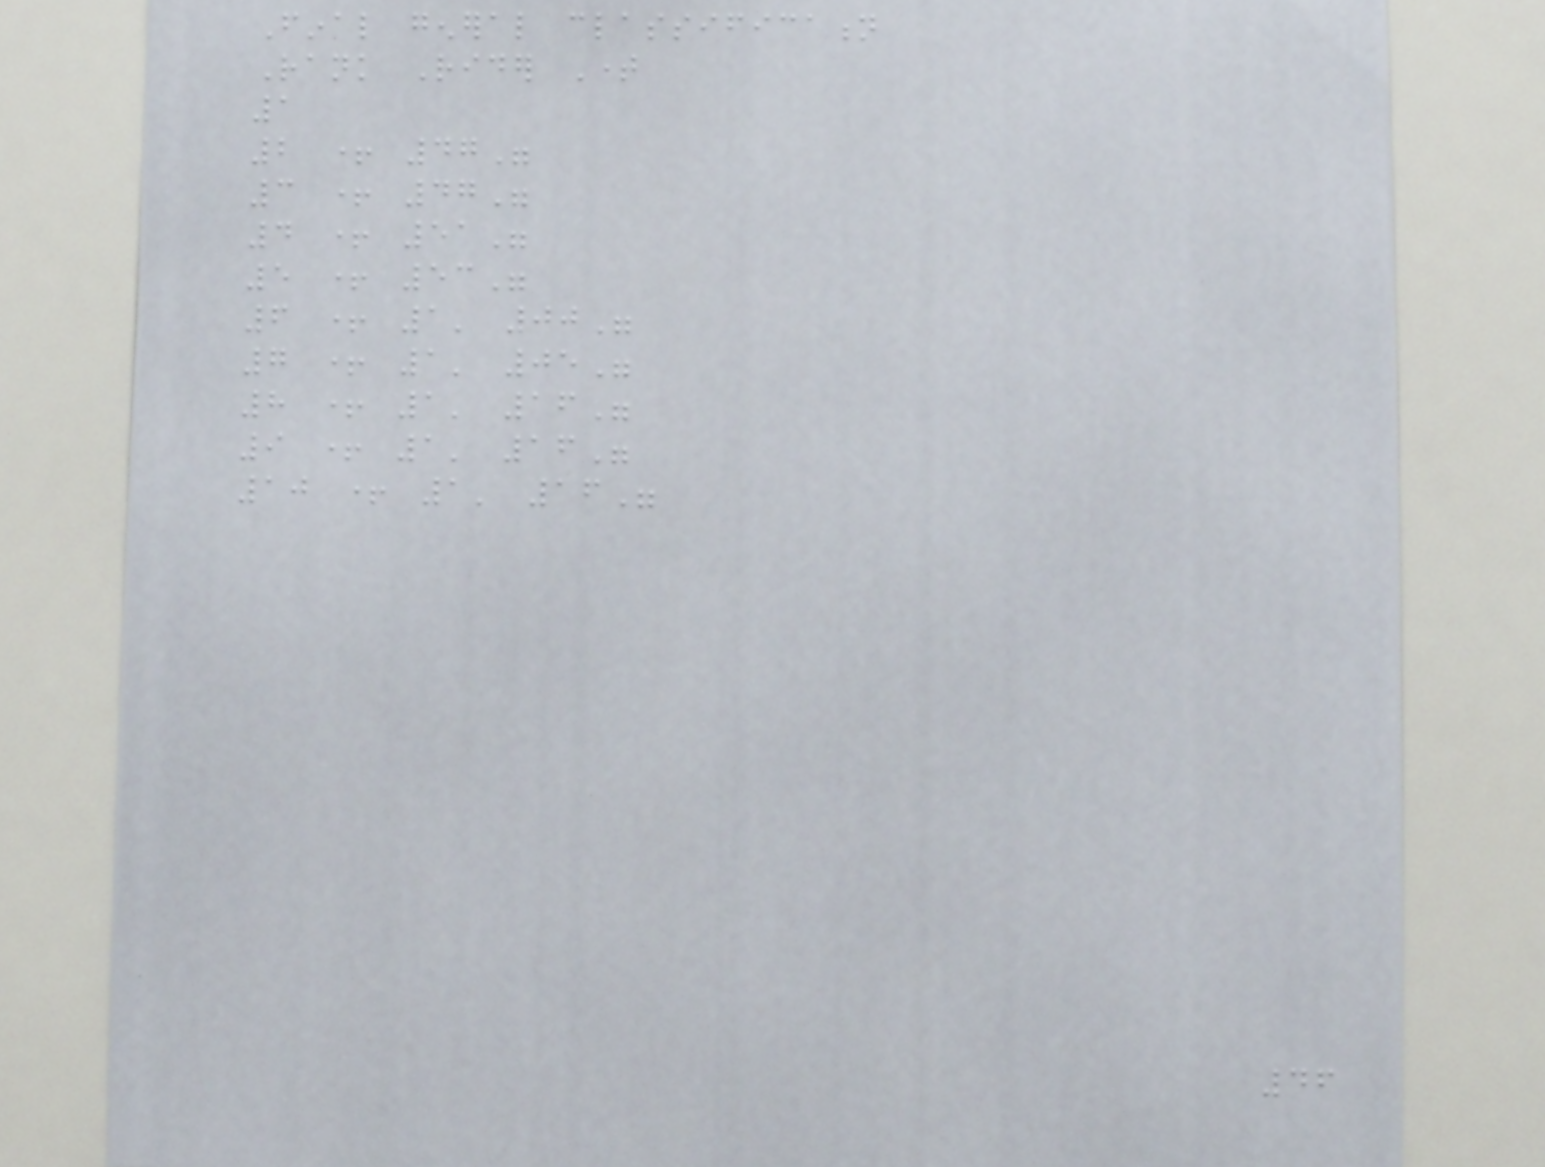Final general classification
Rank Rider Time
1
2 + 47"
3 + 47"
4 + 51"
5 + 53"
6 + 1' 00"
7 + 1' 05"
8 + 1' 16"
9 + 1' 16"
10 + 1' 16"
46
